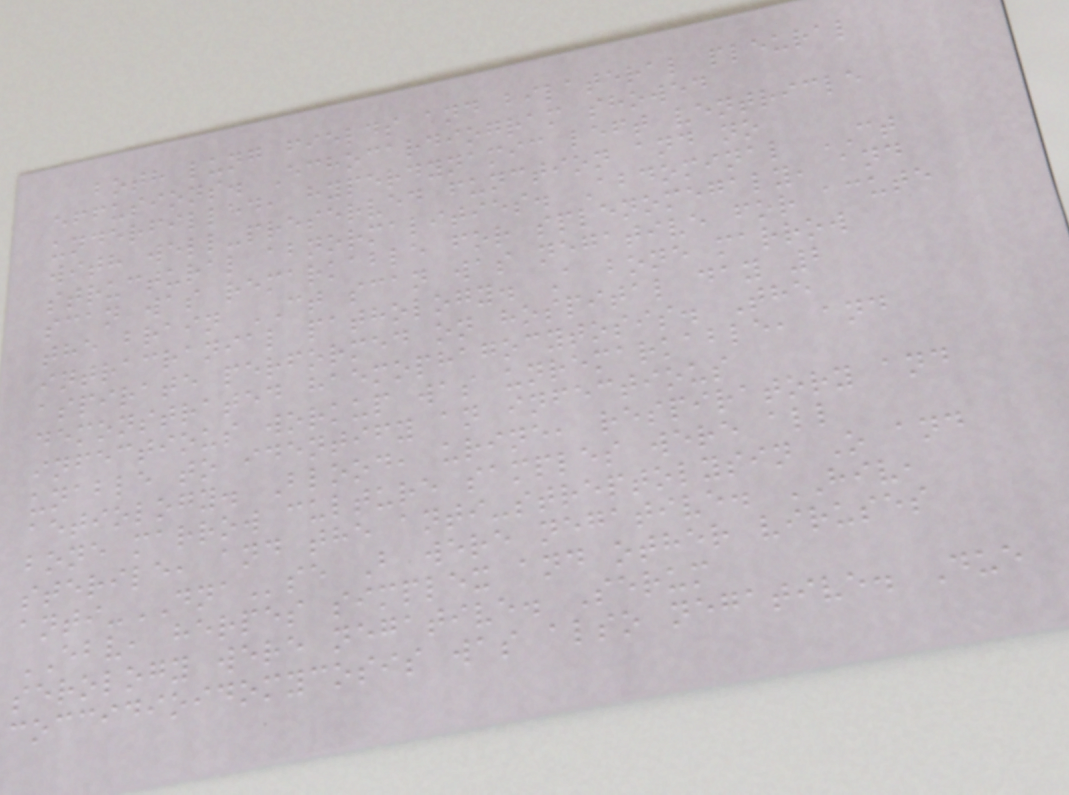both lung fields and bilateral pleural
effusions. Echocardiogram showed
underfilled, hyperdynamic left ventricle
with well-preserved function and no
structural abnormalities. Abdominal CT
scan was remarkable for splenomegaly, and
the brain CT scan was negative for acute
intracranial pathology. A bone marrow
aspirate performed on hospital day 2
demonstrated haemophagocytosis. The
infectious workup was unremarkable, and
unable to identify an infectious
aetiology. Blood, urine, respiratory and
bone marrow culture samples were all
sterile, and the anti-streptolysin O and
anti-DNAse B were negative. HIV,
EBV, herpes simplex and other viruses
serology were negative. Serum
coccidioidomycosis was also negative. Due
